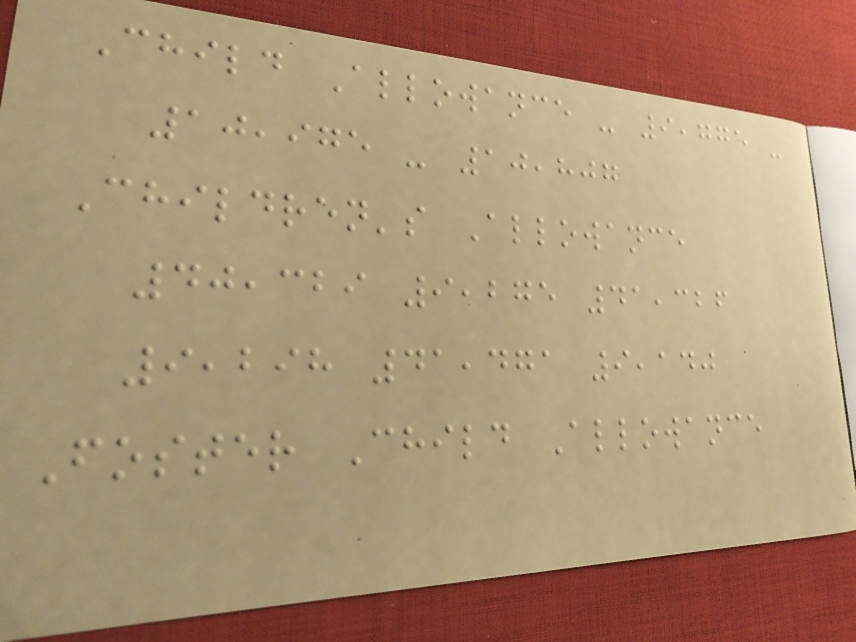Child Allowance - 9,775 -
10,975 - 10,807
Children's Allowance
40,329 9,275 41,326
9,298 41,471 9,140
Foster Child Allowance
